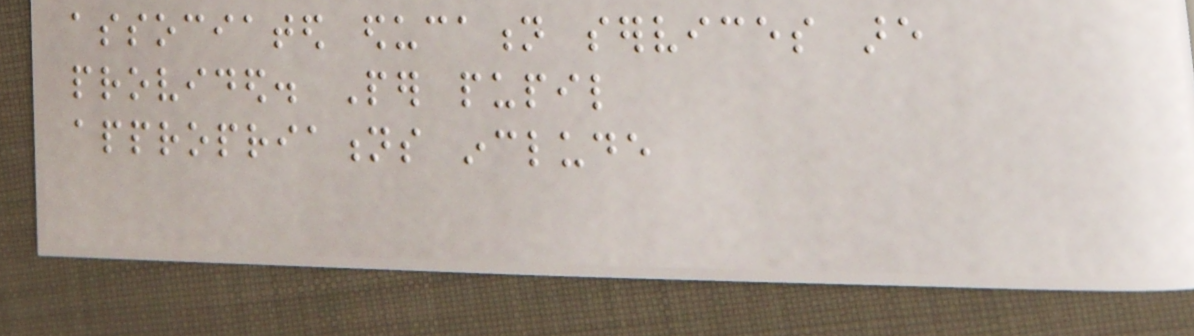associated education services are
provided. Per pupil
appropriations include
